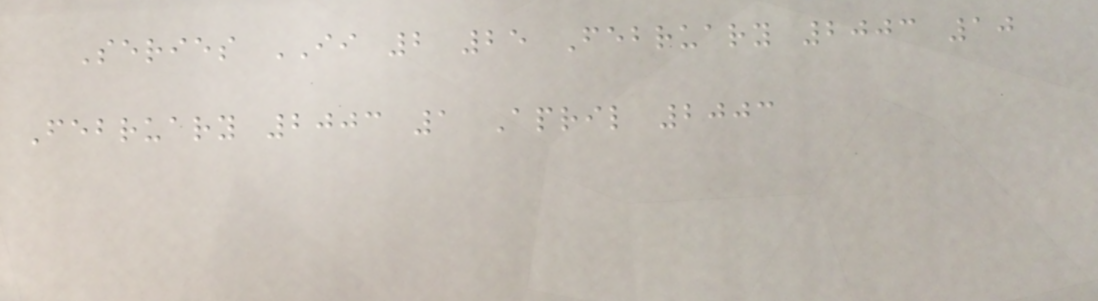Series II 2 25 February 2003 10
February 2003 1 April 2003
